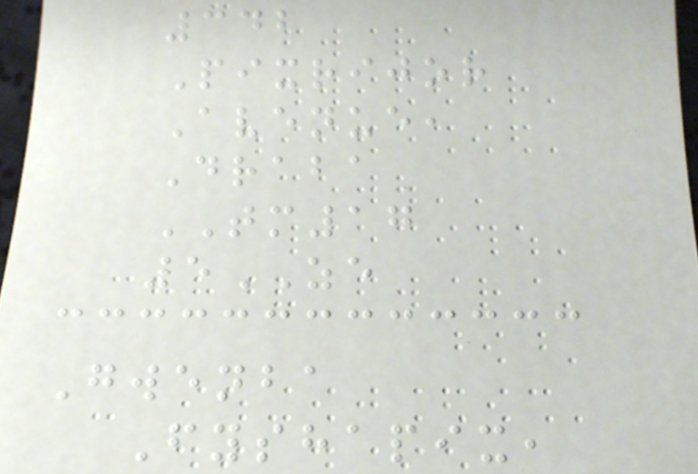342
Pixrijor
Avenue,
Draba
TM17
5ZE
Gwenba
Fyshapix,
